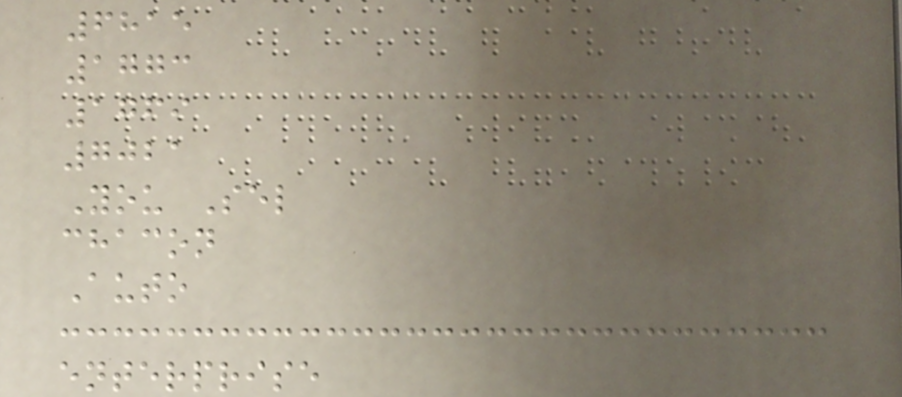6815
1773
1769
7021
You Sel
chacon
Auto
enterprise
